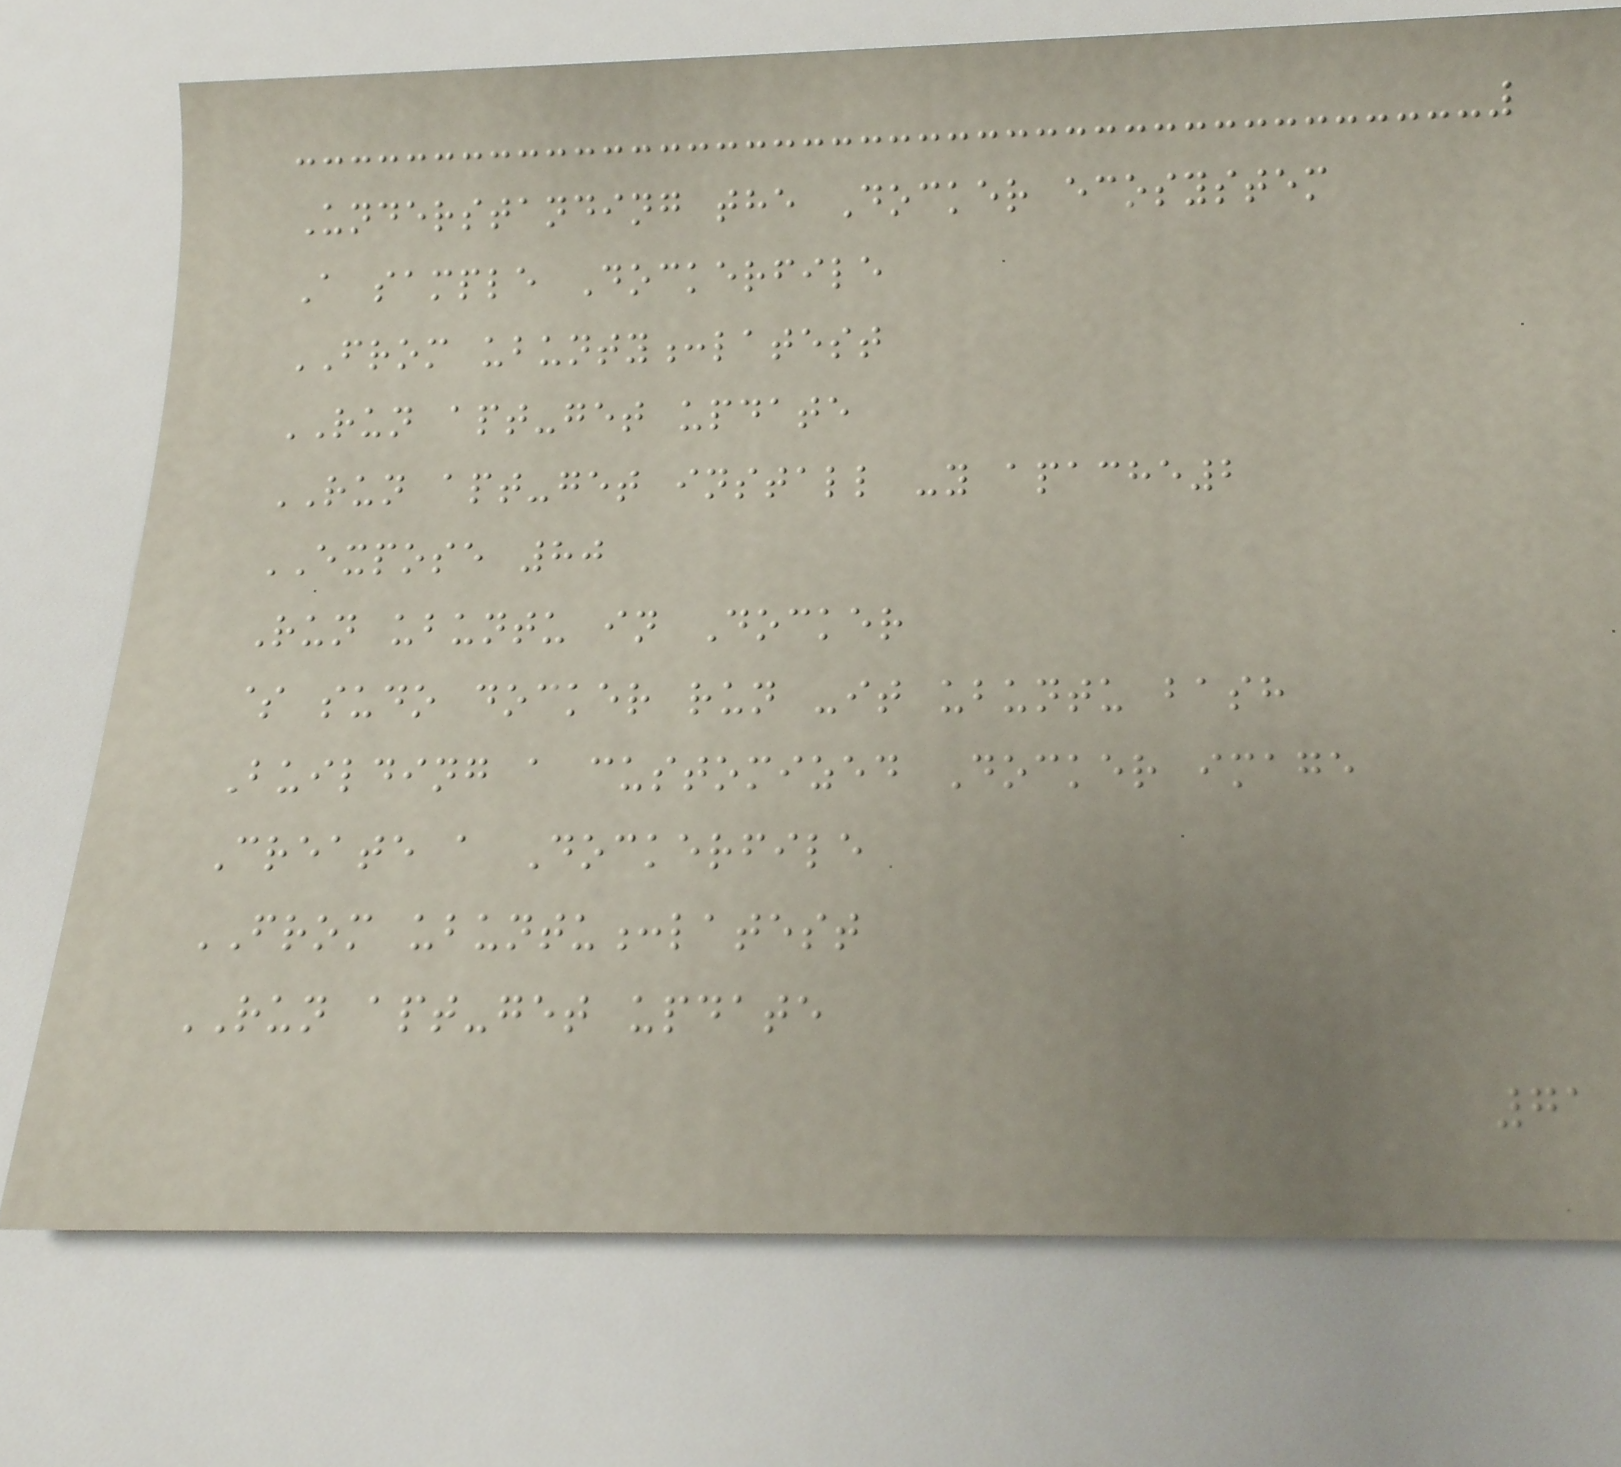Understanding the Docker ecosystem
A sample Dockerfile
FROM ubunty:latest
RUN apt-get update
RUN apt-get install -y apache2
EXPOSE 80
Run ubuntu in Docker
$ sudo docker run -it ubuntu bash
Building a customized Docker image
Create a Dockerfile
FROM ubuntu:latest
RUN apt-get update
71
